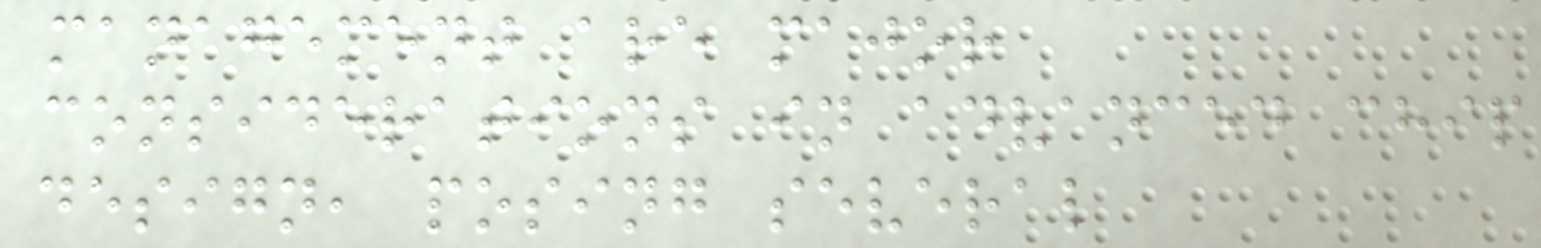management are major
considerations in advanced chip
design, posing several
